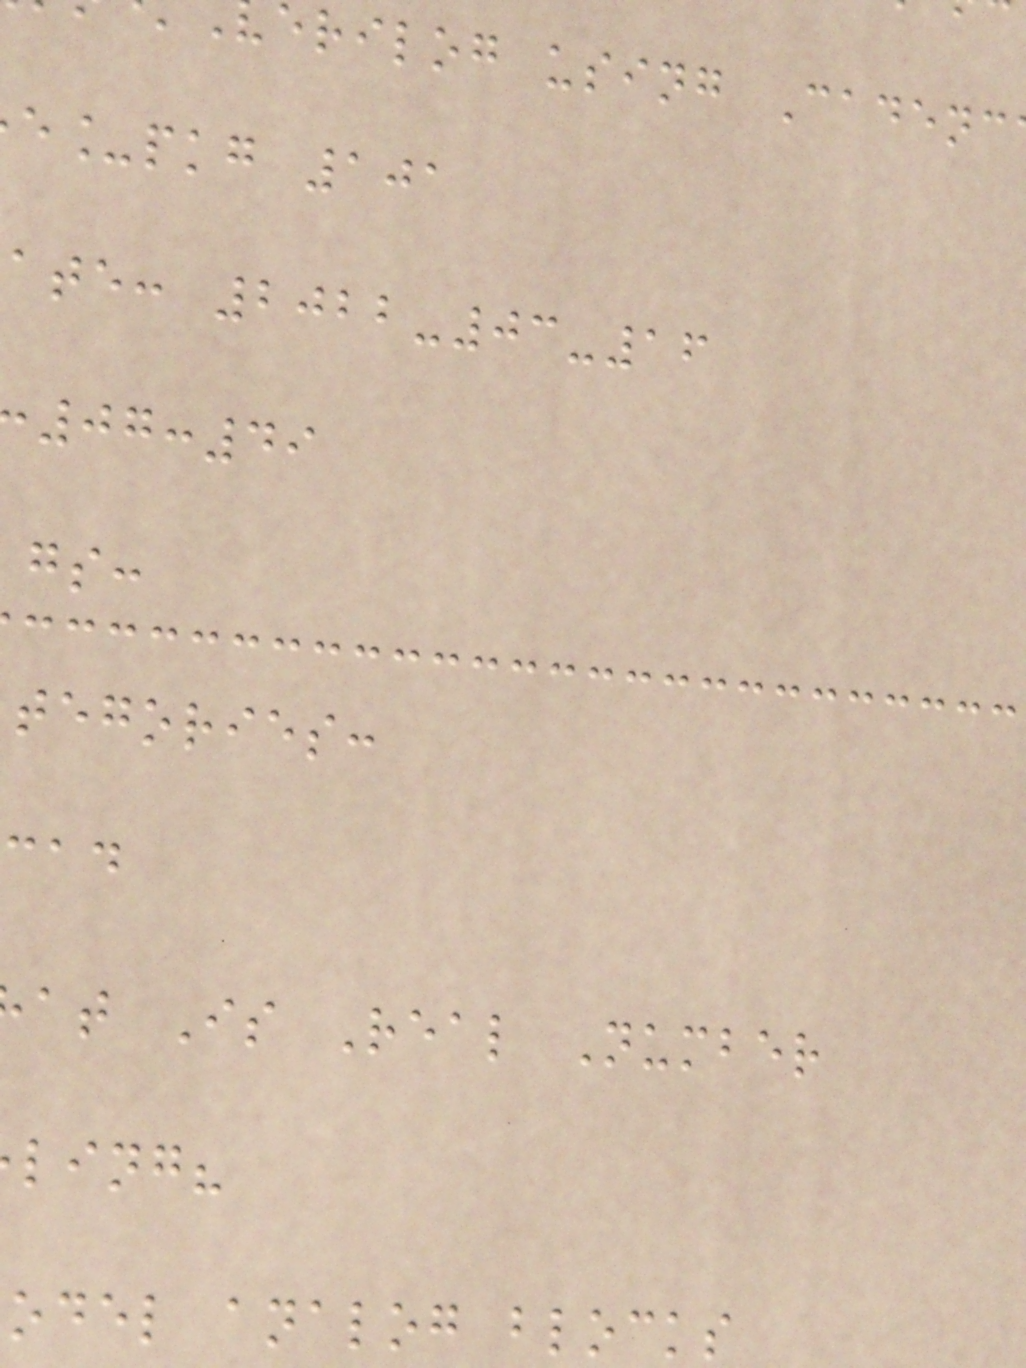erilog using Cadenc
e_pkg 101
ate: 2022-03-16
07:49
tegories:
at Is Real Number
ling?
odel analog blocks
